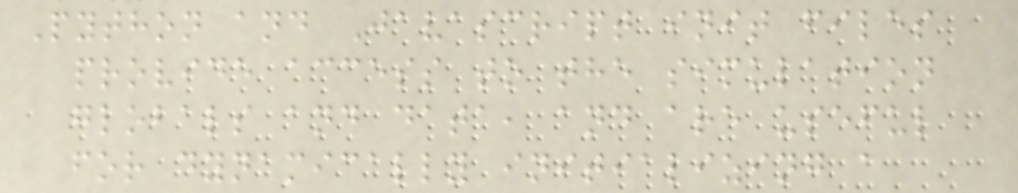Python and Javascript init files
provide access to the simulation
globals and data, and are useful
for dynamically initializing a
